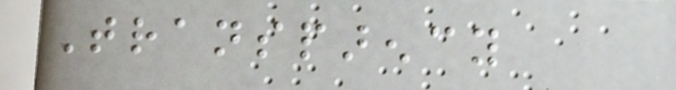Transparency
